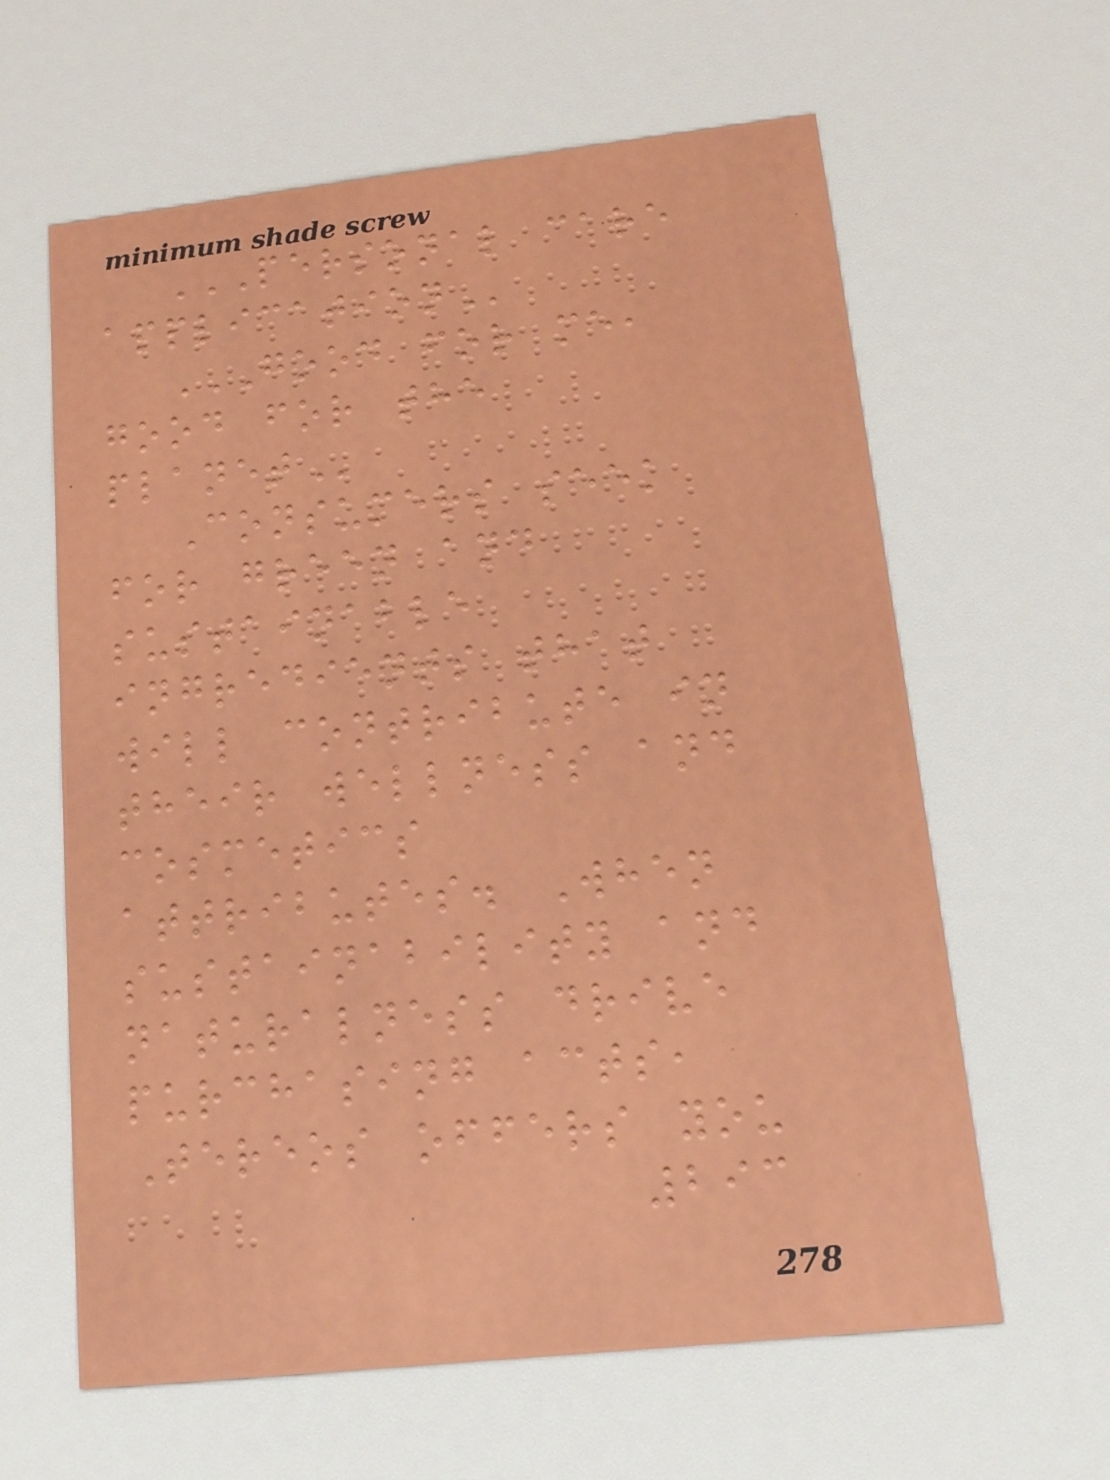PERSONAL CARE
APPLICATION
GOOD FOR ME,
GOOD FOR THE
PLANET
Consumers seek
for green and
sustainable
ingredients that
will contribute in
their wellness and
cosmetics
attributes. When
sustainability and
naturalness drive
purchasing acts,
Tereos offers you
293
